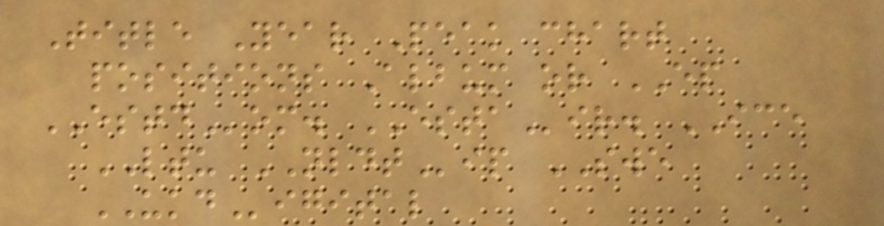Title Year Peak chart
positions Album or EP
ESTDom. ESTAir. ICE
LTU NLDTip SWE
UKDigital
